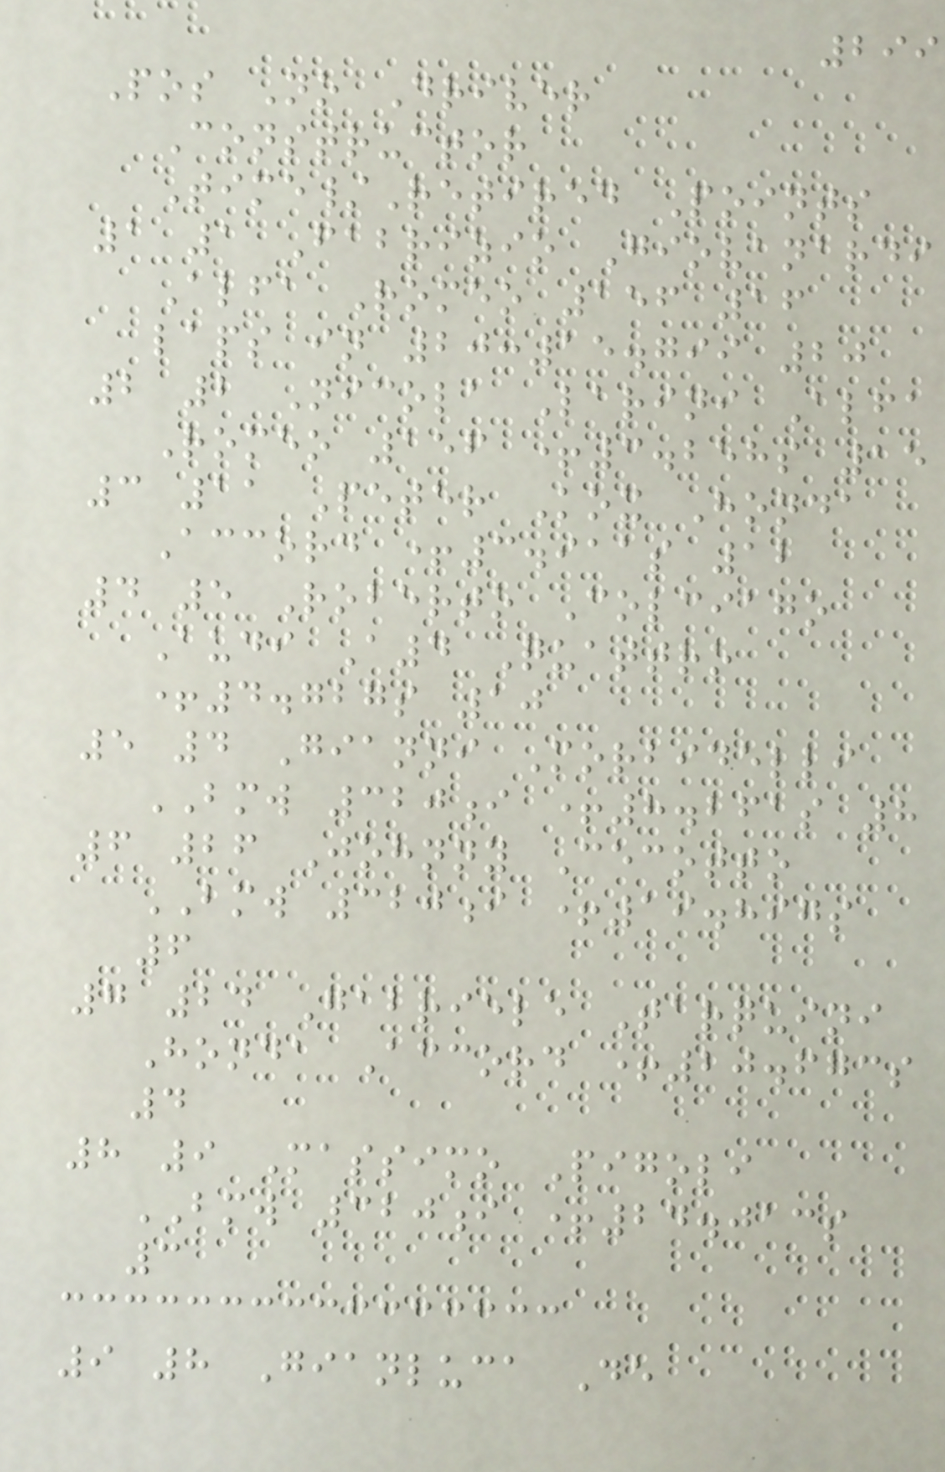299
Pos No Driver
Constructor
Time/Retired Points
1 1 Fabrizio Giovanardi
Alfa Romeo 156 16
laps in 20:15.799 20
2 2 Nicola Larini Alfa
Romeo 156 +3.258s 15
3 11 Peter Kox Honda
Accord +3.911s 12
4 5 Roberto Colciago
Audi A4 Quattro
+4.727s 10
5 4 Gianni Morbidelli
BMW 320i +8.261s 8
6 26 Johnny Cecotto
BMW 320i +19.897s
6
7 24 Gabriele Tarquini
Honda Accord +20.673s
4
8 9 Massimo Pigoli
BMW 320i +24.013s
3
9 8 Gianluca De
